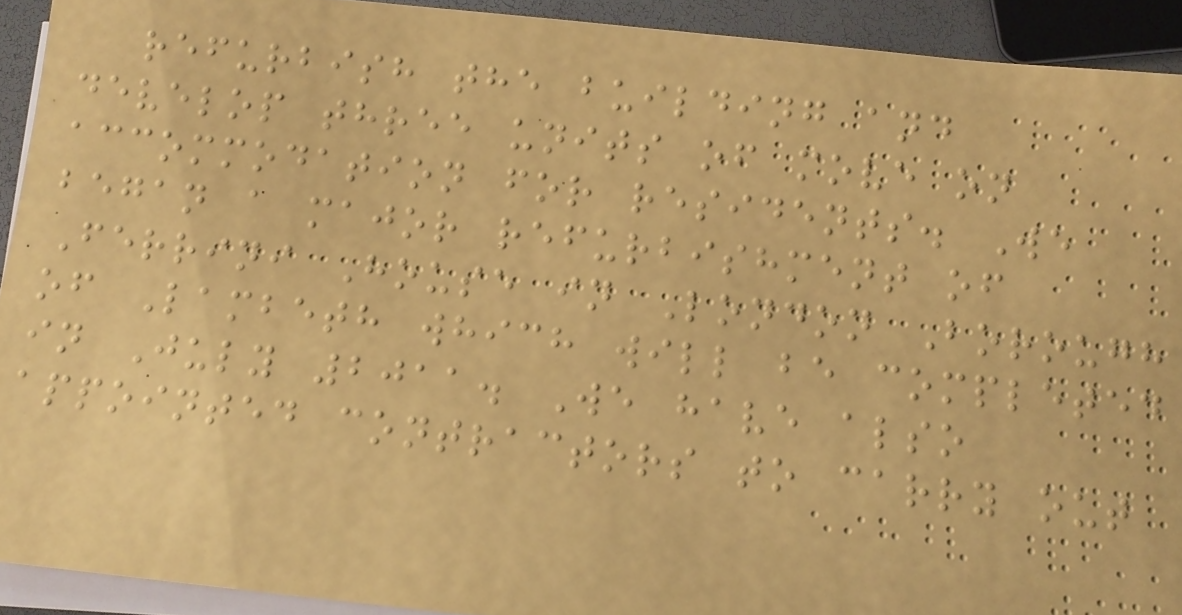refurbish the building and
develop three units of move on
accommodation for residents. We
began a major refurbishment of
Ferrini House in London Borough
of Lambeth which will be completed
in July 2011. We have also
appointed contractors to carry out
